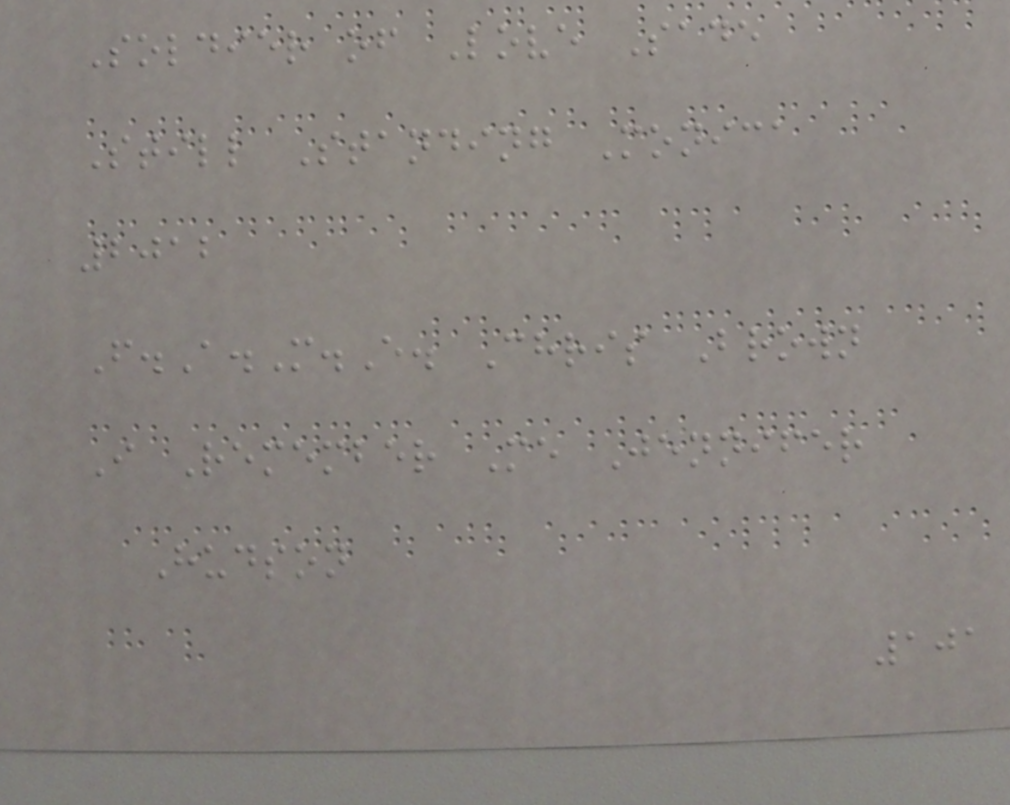Soldier of Love Sade
Still Standing Monica
2012
F.A.M.E. Chris Brown
I Remember Me Jennifer
Hudson
101
